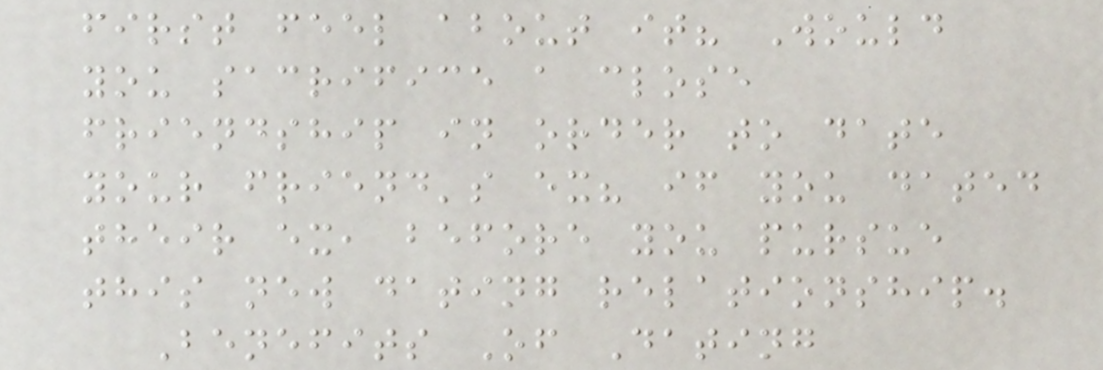first feel about it? Would
you sacrifice a close
friendship in order to date
your friend's ex? if you dated
their ex, before you pursue
this new dating relationship.
Benefits Of Dating
